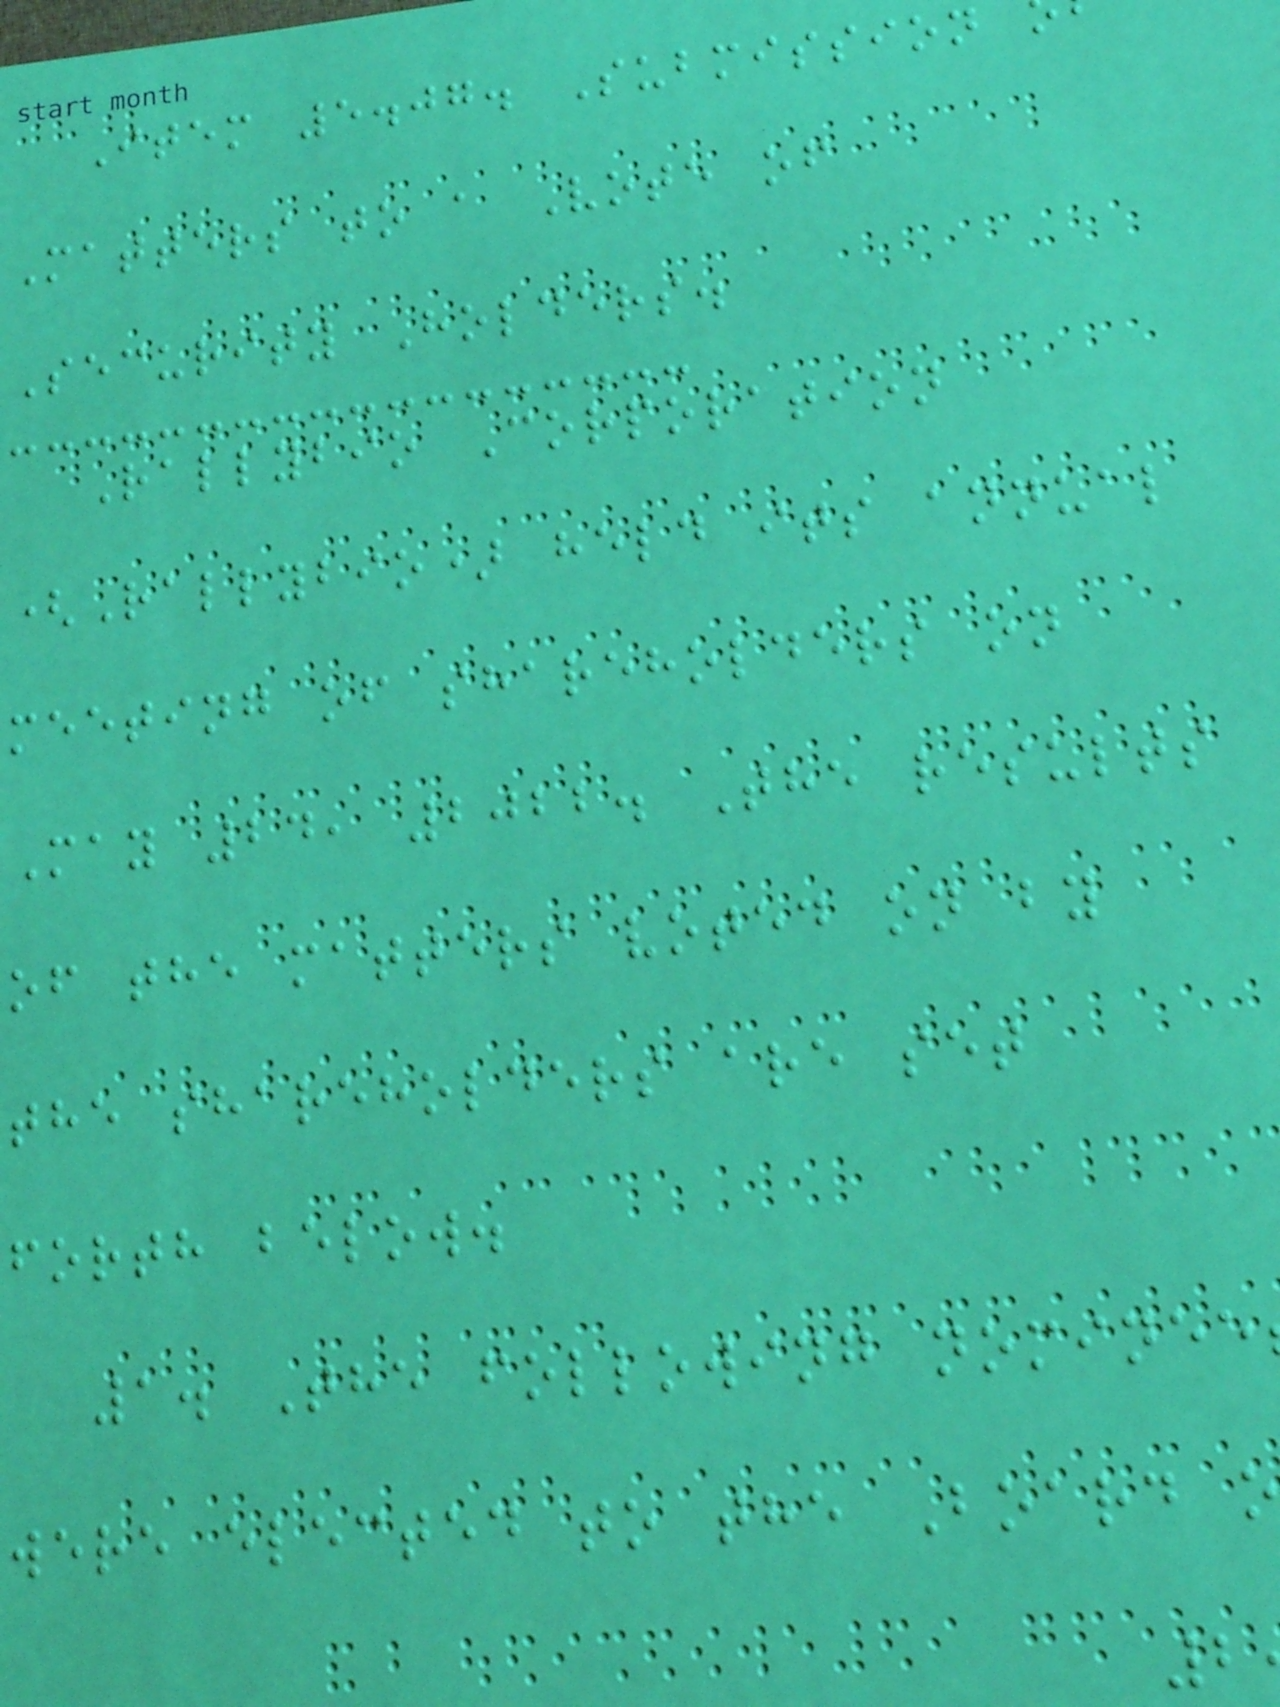Item 5.07. Submission
Matters to a Vote of
Security Holders.
Rallybio Corporation
(Rallybio) held its annual
meeting of shareholders on
May 24, 2022. The results
of the matters voted on by
the shareholders are set
forth below.
1. The following nominee
were elected to the Board o
